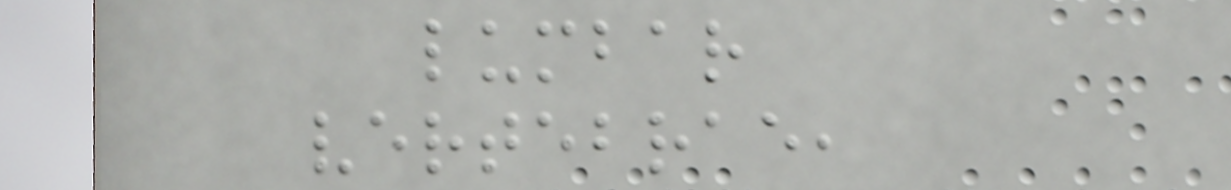lumbar
vertebrae,
